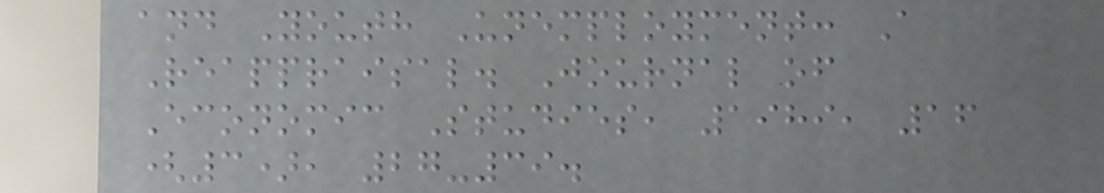and Youth Unemployment: A
Reappraisal. Journal of
Economic Studies, 1989, 16
(3), 27-39.
